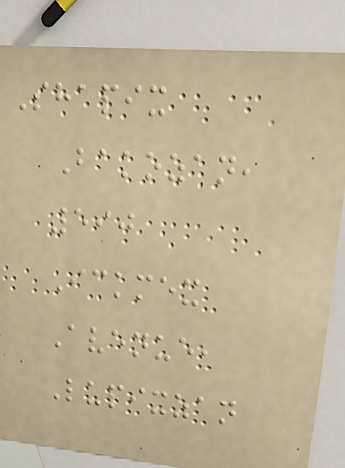Shapix
Bakozan,
590
Ickmex
Avenue,
Lupixzan
